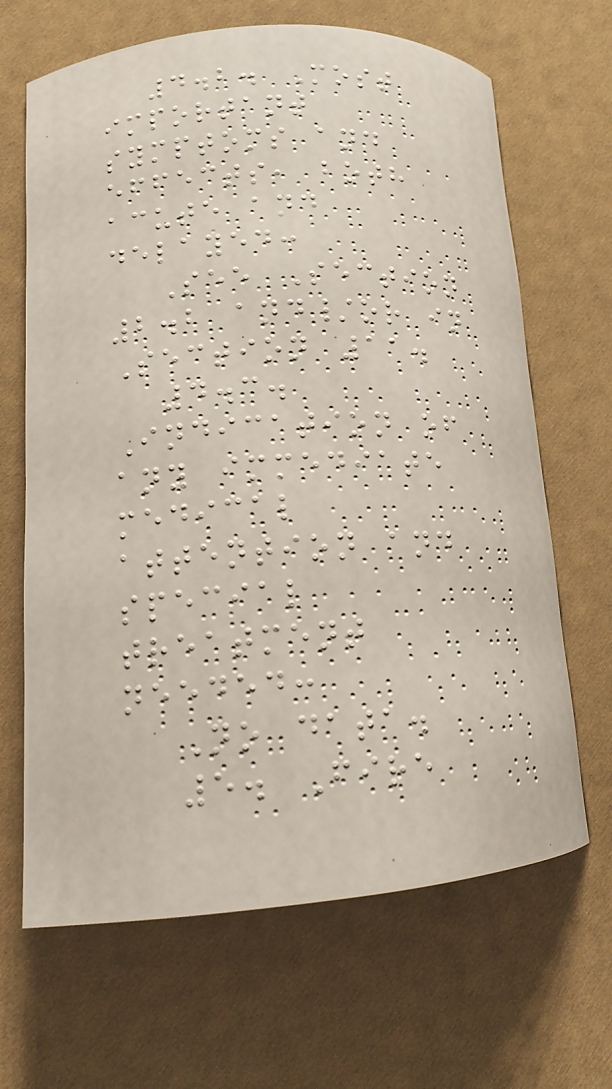4.2. Most
important
symptoms and
effects, both
acute and
delayed:
See Section
2.2 and/or in
Section 11.
4.3.
Indication of
any immediate
medical
attention and
special
treatment
needed:
No data.
5. Fire
